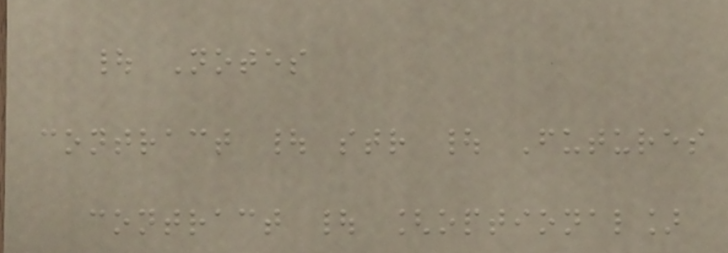| Notes
contract | str | Futures
contract | [optional]
